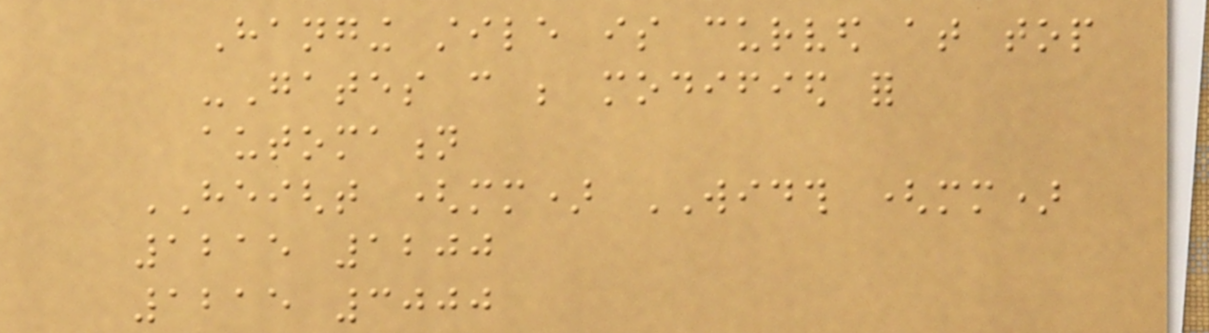Hanging stile is curved at top
-Gates can be modified for
automation
HEIGHT (mm) WIDTH (mm)
1215 1200
1215 3000
